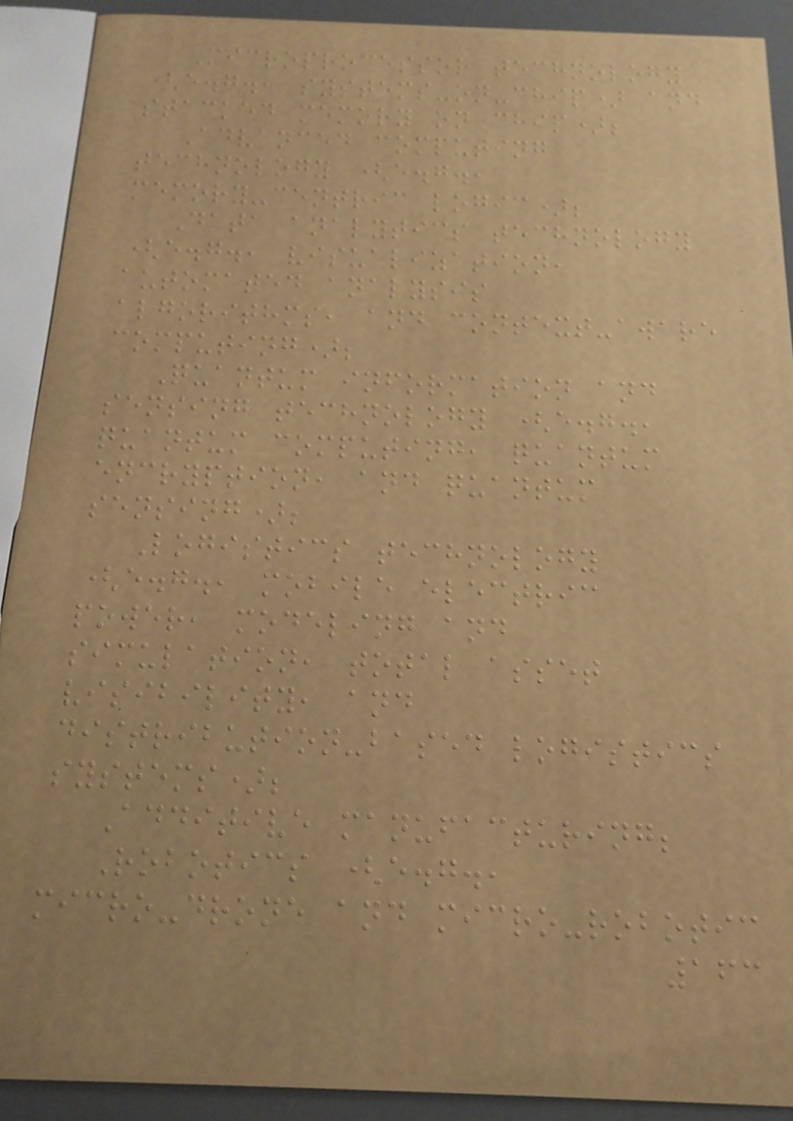Microprocessor technology
(e.g., systems-on-chip) and
stacked memory on chip);
Advanced computing
technology (e.g.,
memory-centric logic);
Data analytics technology
(e.g., visualization,
automated analysis
algorithms, and context-aware
computing);
Quantum information and
sensing technology (e.g.,
quantum computing, quantum
encryption, and quantum
sensing);
Logistics technology
(e.g., mobile electric
power, modeling and
simulation, total asset
visibility, and
distribution-based logistics
systems);
Additive manufacturing;
Robotics (e.g.,
micro-drone and micro-robotic
163
